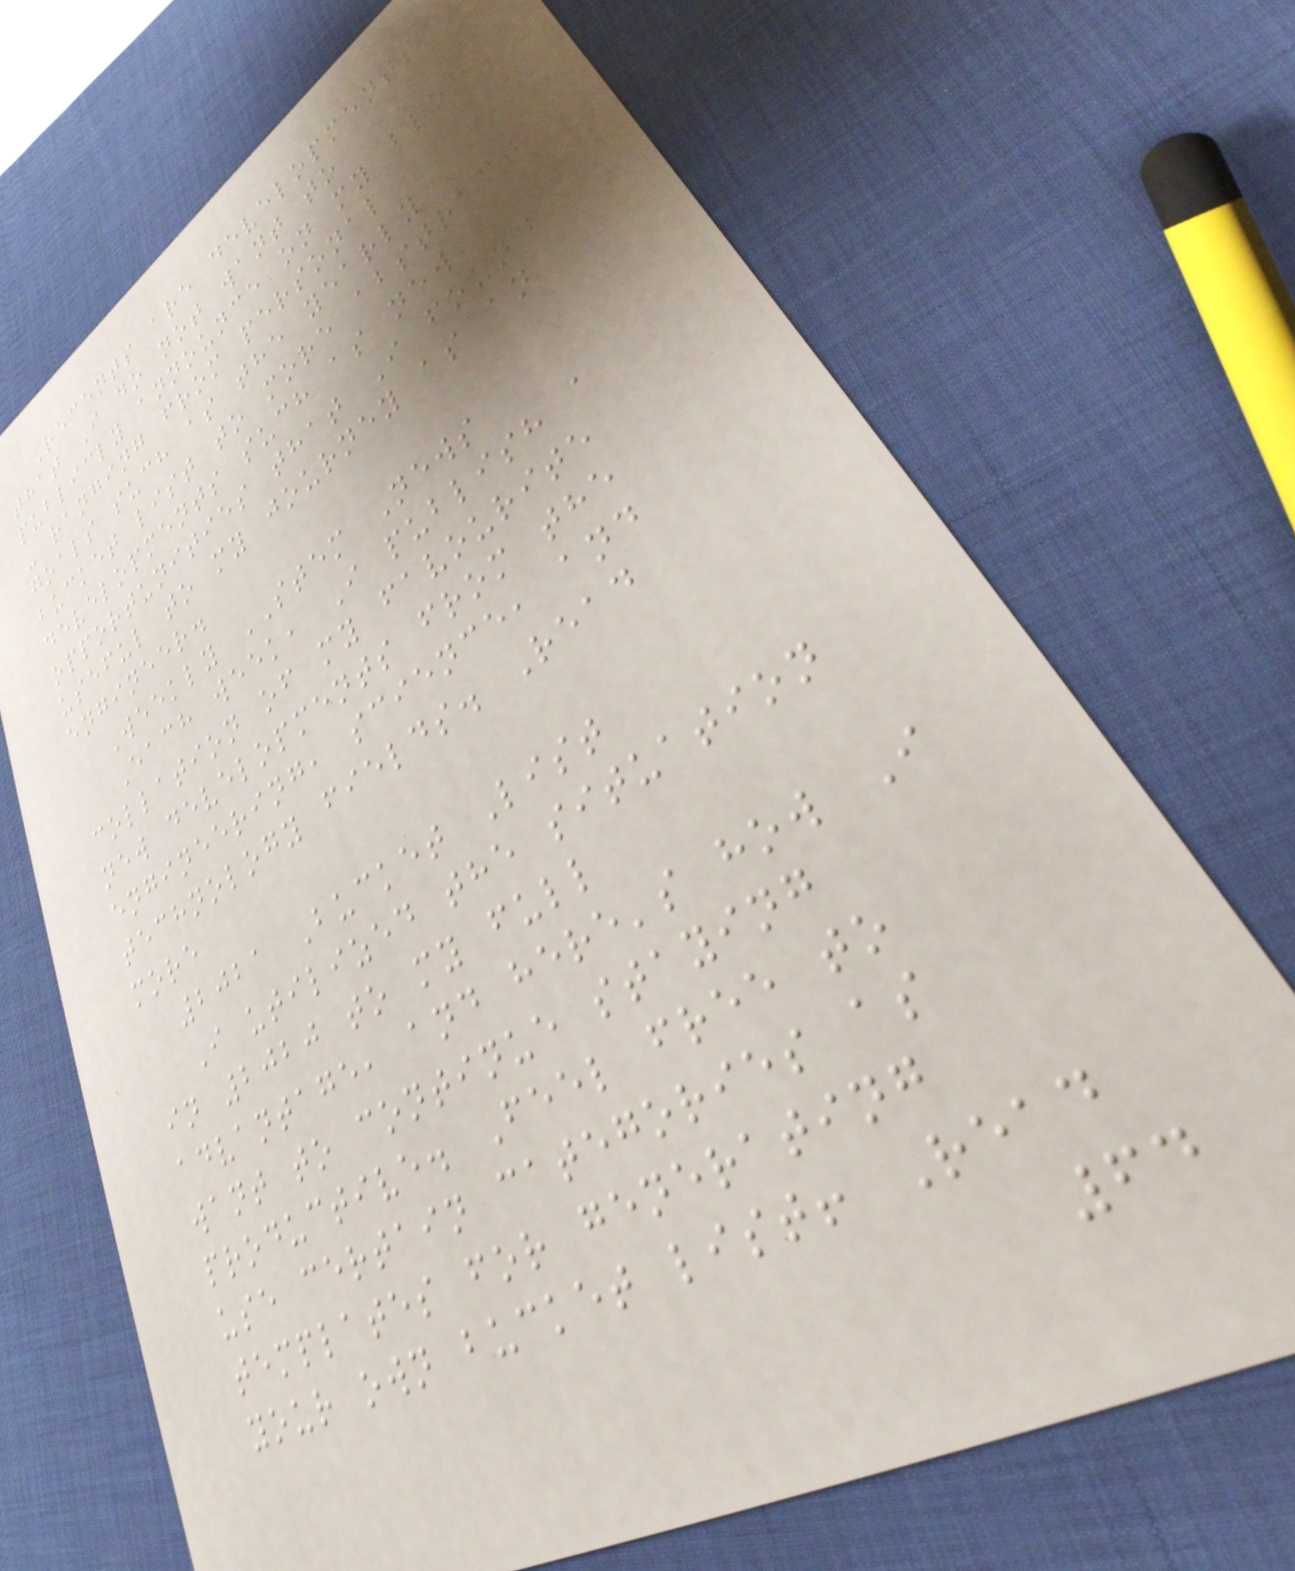Recents are developments
that I do not want to
publicly announce on my blog
- ranging from personal
goals such as the yearly
bucket list to more abstract
developments such as new
opportunities that I found
useful to my journey as an
engineer.
Weekly STEM News
Each week, I publish a
collation of my favourite
new developments from the
engineering, science, and
technology fields. Read
more
2021 Bucket List
I utilized the situation
in 2020 to my full
advantage, and here's how I
want to continue staying
productive. Feel free to
use certain categories as
templates for generating
your own bucket list! Read
64
